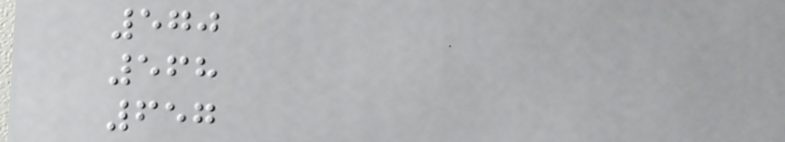570
568
657
